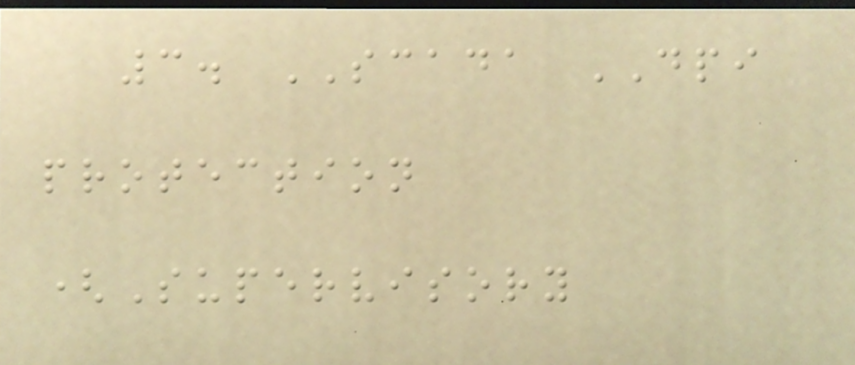3. SCADA DPI
protection
(Supervisory
